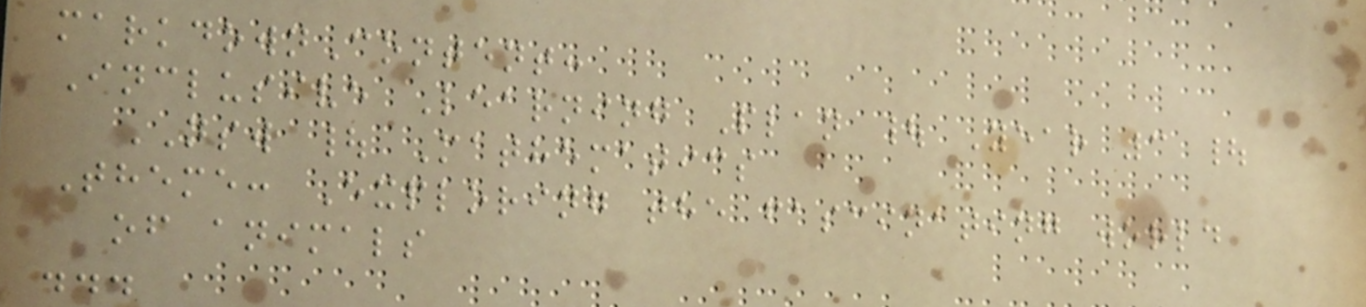markdownContent:
Inclusive Learning Plan | Year 3 |
NSW | Mathematics
Theme: Exploring the fascinating world
of animals
...
